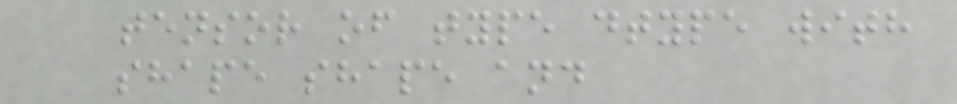tensor of type dtype with
shape shape and
